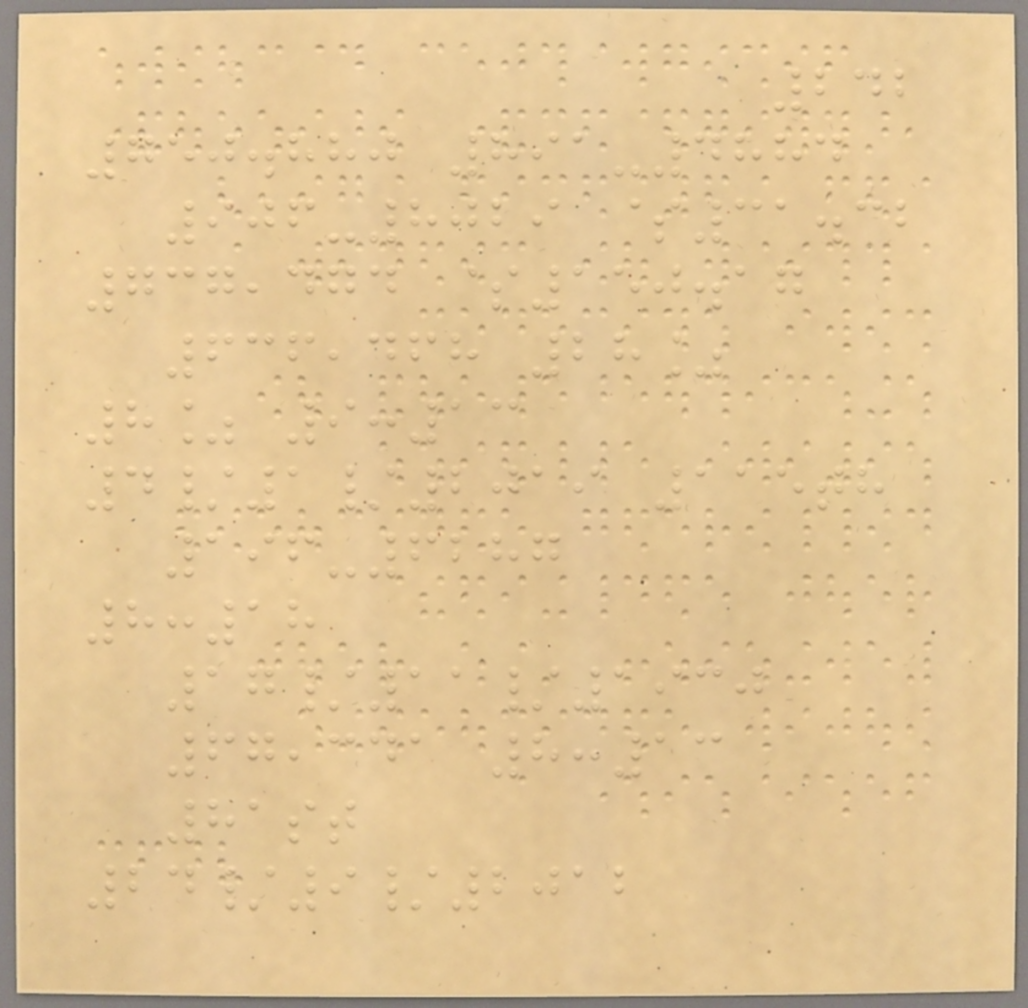242
750.880 891-4884
906-8029 $31.32
737,474 $150.17
636,468 28%
8% 9:13
4/1/2019 115th
196-6287
8:18
17/11/1930
67,341 8:13
81st
24/9/2012
